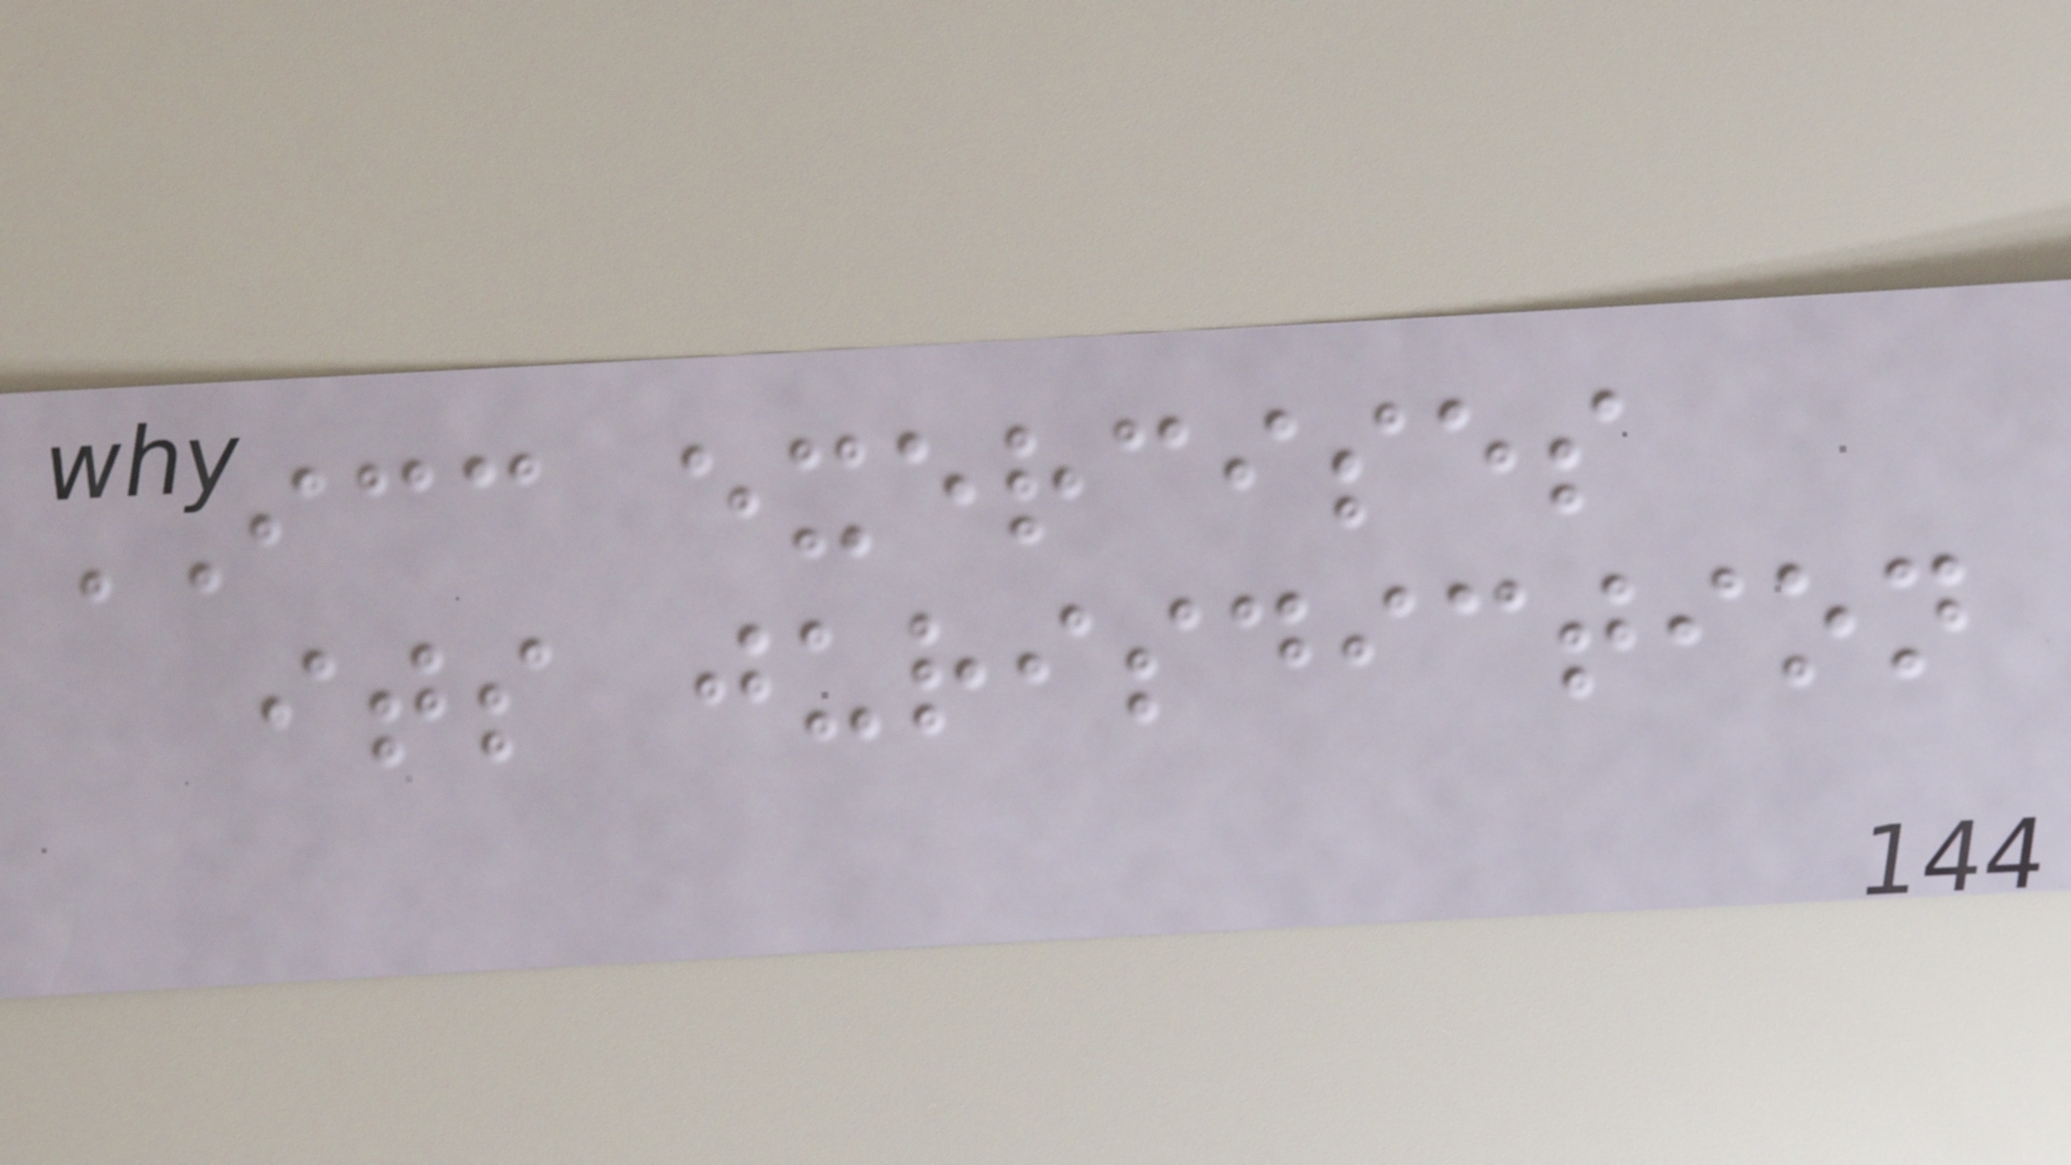ICC exercises
its jurisdiction
